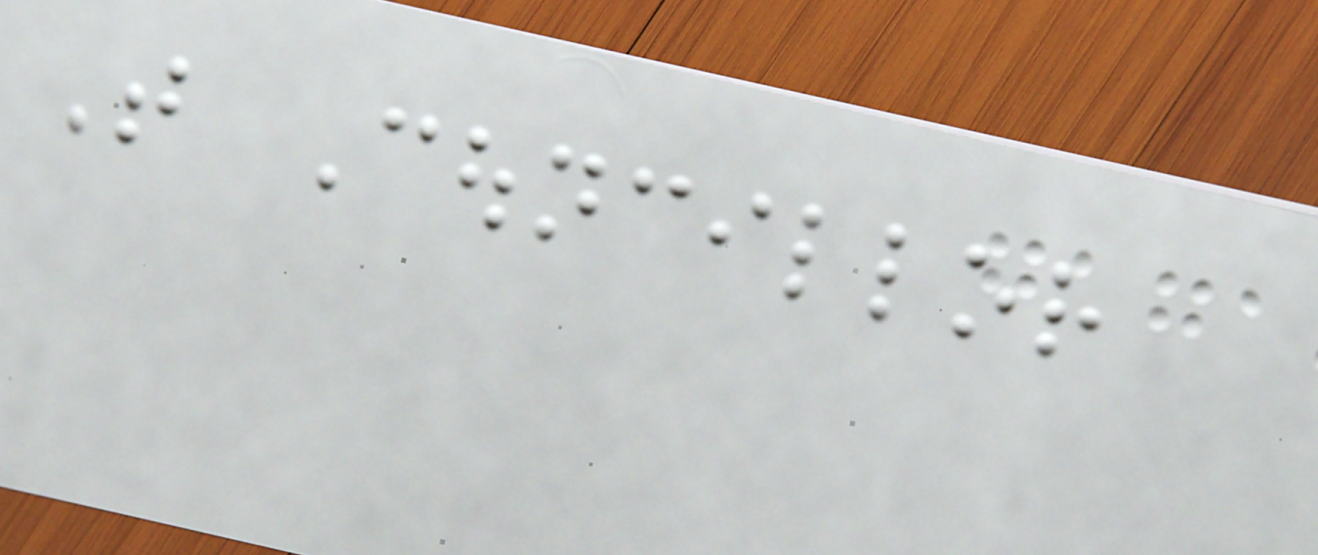That Councillor
